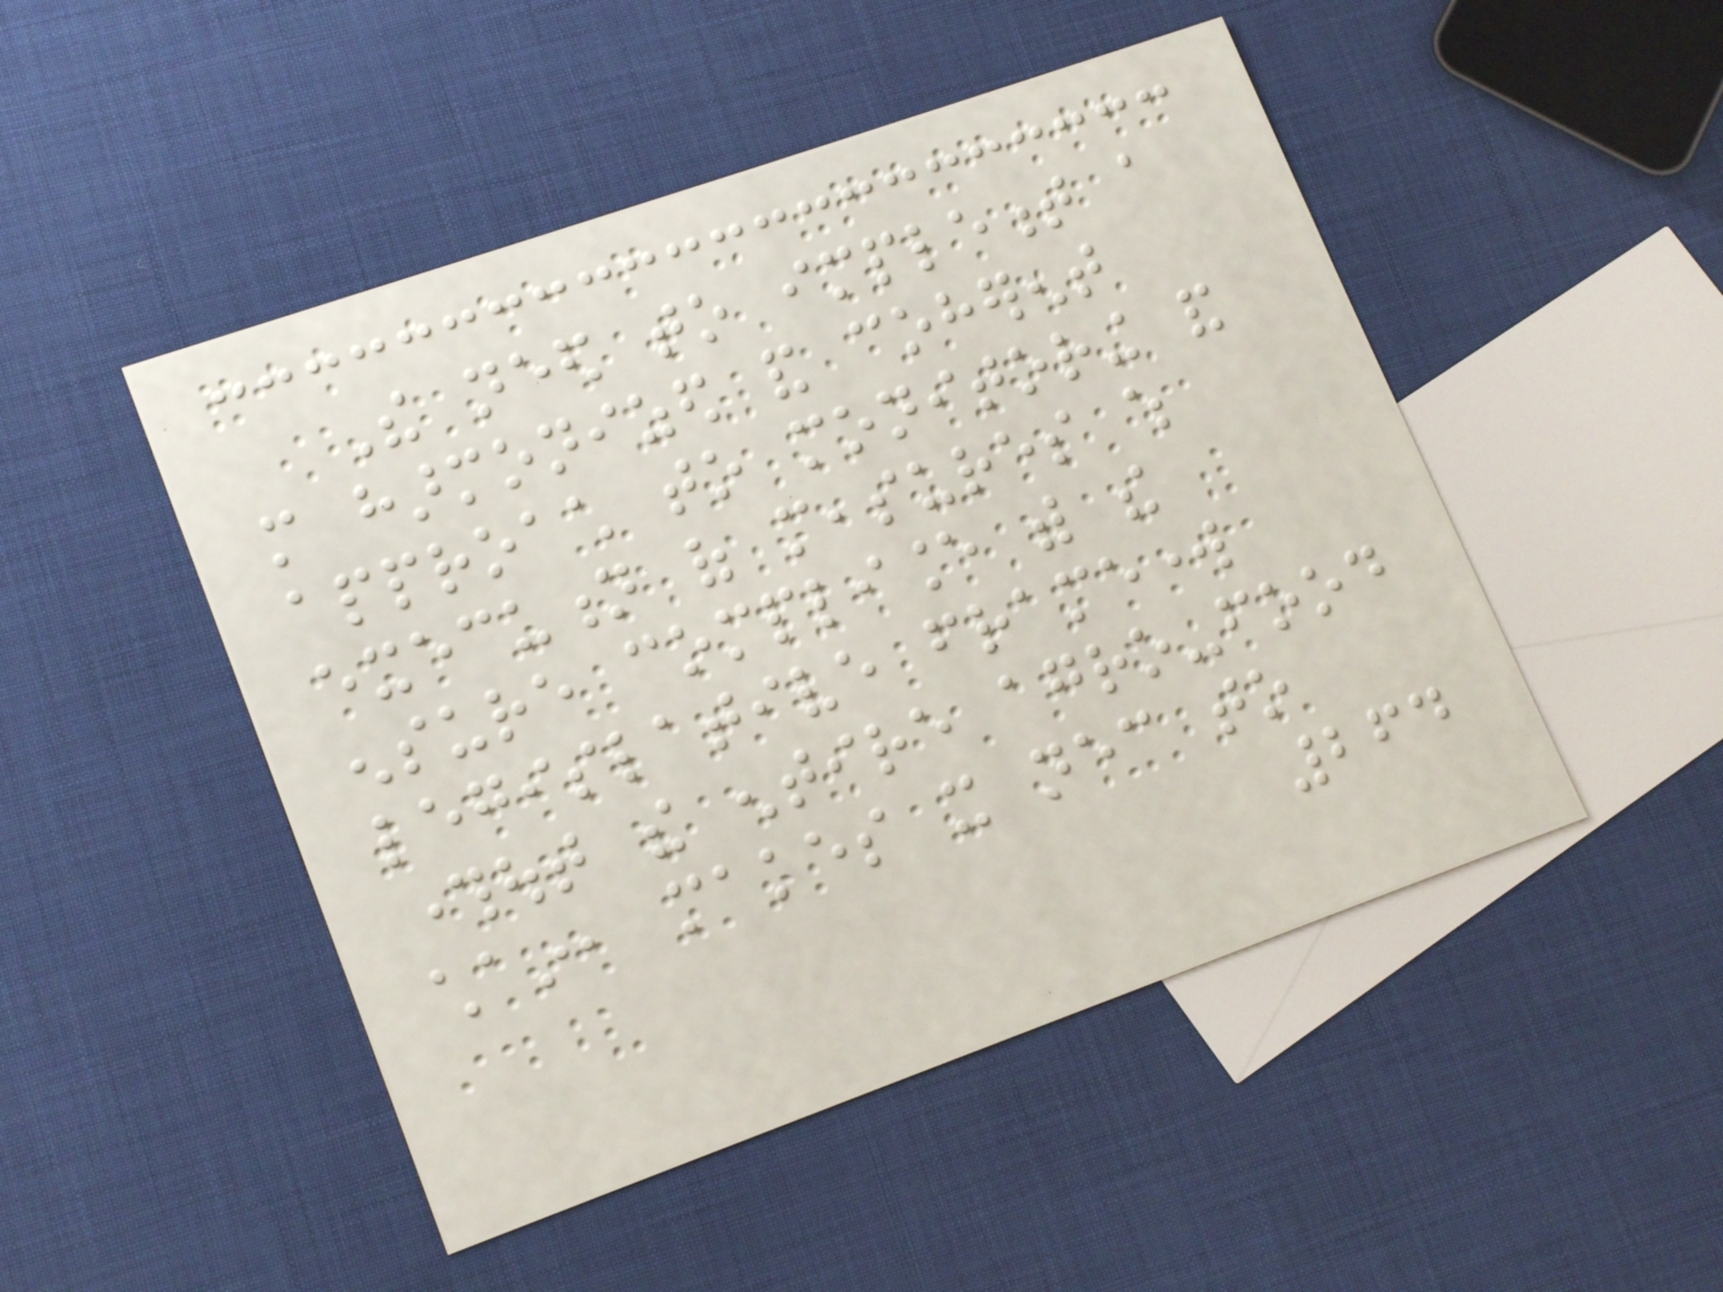The need to implement a
more harmonized and coherent
approach to monitoring and
execution of measures which
ensure compliance with the
legislative framework
throughout the entire agro-food
chain, makes it necessary to
264
